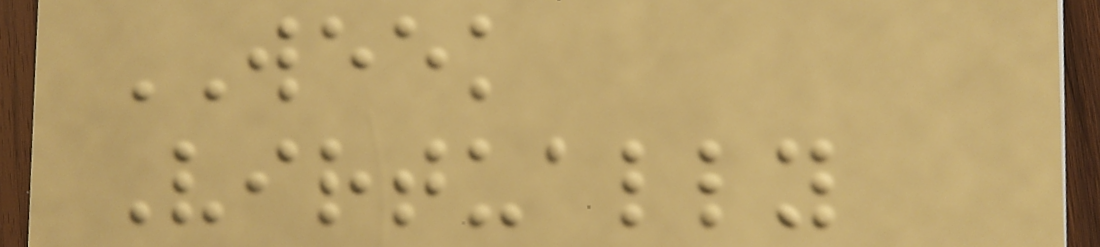WEEK
Virtually
